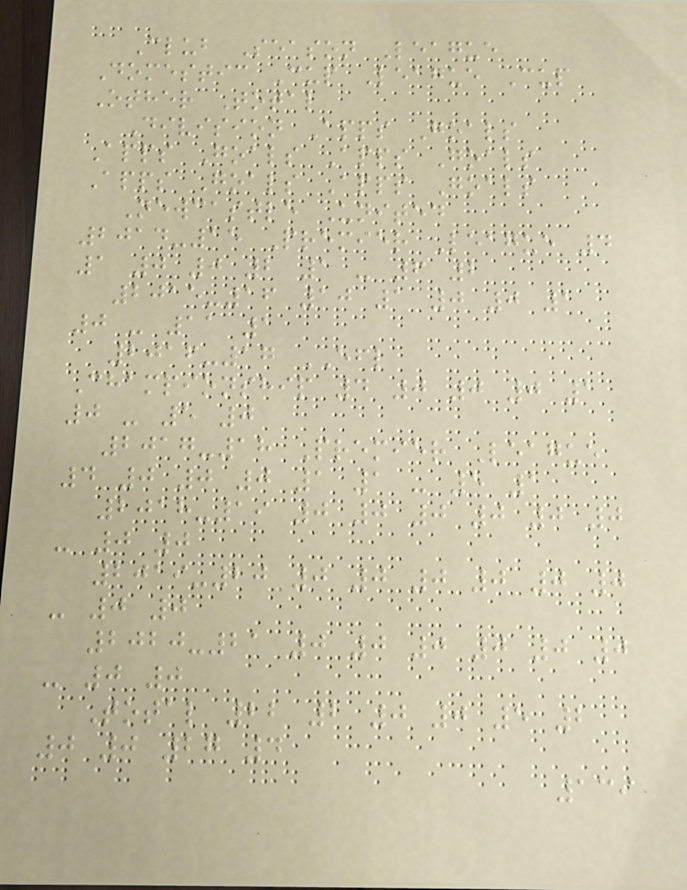Club Season League
Domestic Cup League Cup
Other Total
Division Apps Goals
Apps Goals Apps Goals
Apps Goals Apps Goals
Newcastle United
2014-15 Premier League 4
1 0 0 2 1 - 6 2
2015-16 10 1 0 0 1
0 - 11 1
2016-17 EFL
Championship 4 0 0 0 1
0 - 5 0
2017-18 Premier League
4 0 0 0 1 1 - 5 1
2018-19 0 0 0 0 0 0
- 0 0
2019-20 0 0 0 0 0 0
- 0 0
2020-21 0 0 0 0 0 0
- 0 0
Total 22 2 0 0 5 2
0 0 27 4
139
